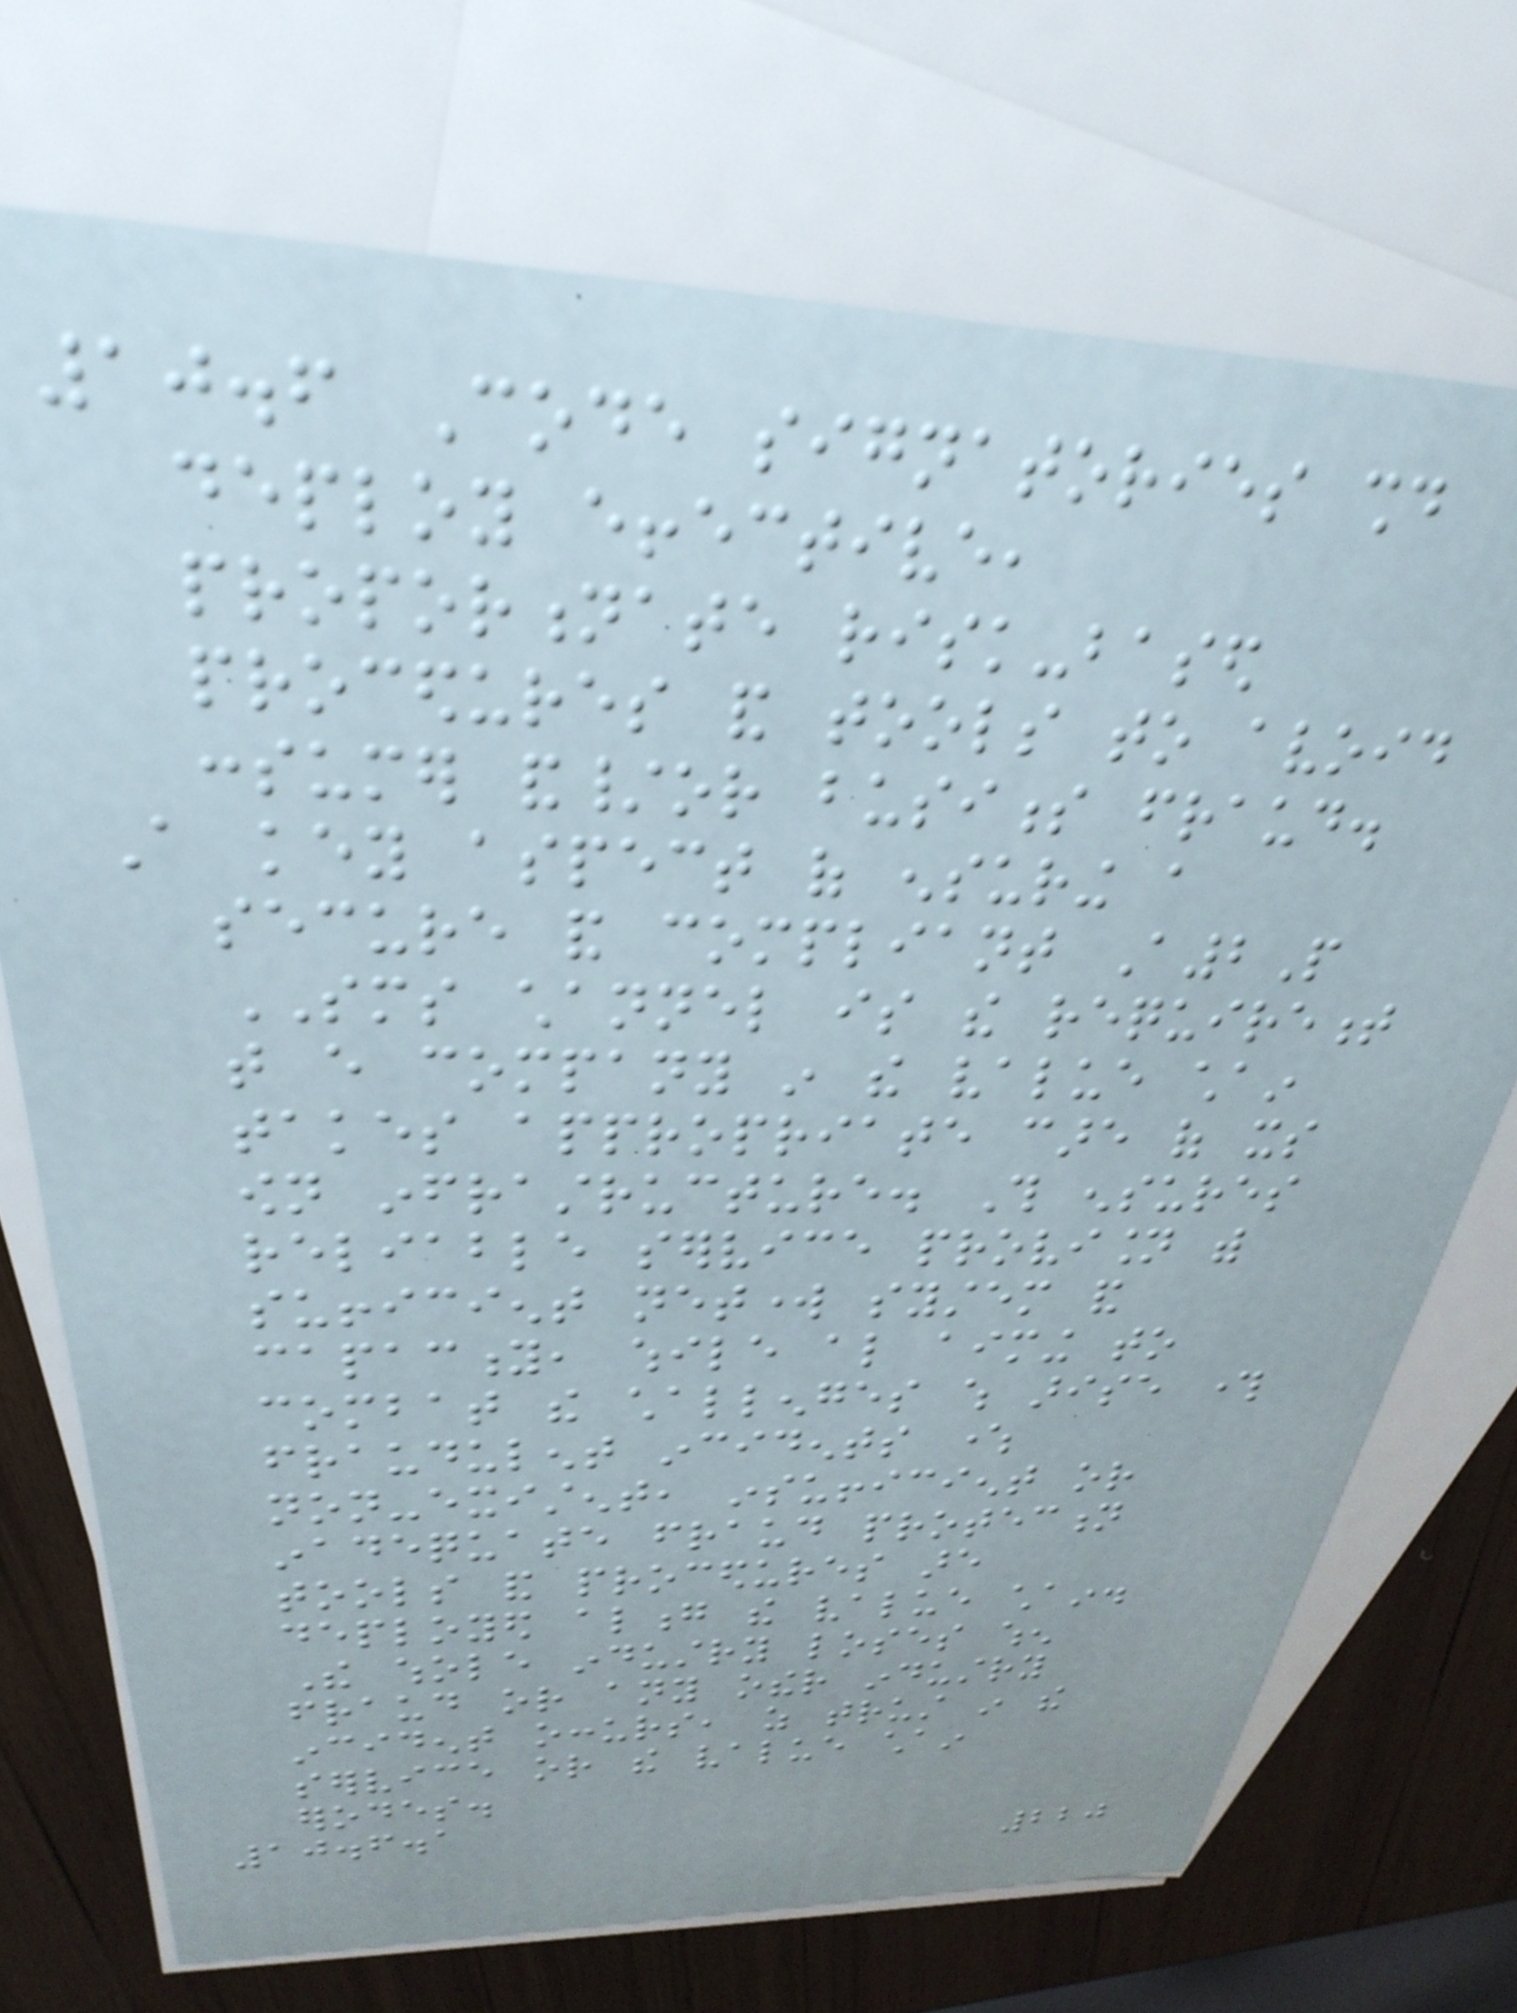10.6 Code signatories should
deploy effective,
proportionate risk-based
procedures and tools to avoid
consumer and/or business fraud.
A key aspect of ensuring a
secure and compliant A2P
SMS channel is the requirement
that every company in the value chain
takes appropriate care of its
own infrastructure. This ensures
reliable service provision with
sufficient network system and
capacity, while also aiming to
combat the challenges which arise through
fraudulent incidents where
non-existent, insufficient or
inadequate fraud protection
tools and procedures are
deployed along the value chain.
The whole industry loses when
fraud or any other industry
incident occurs, as trust in the
service or the value chain
erodes.
10.6.1
220
